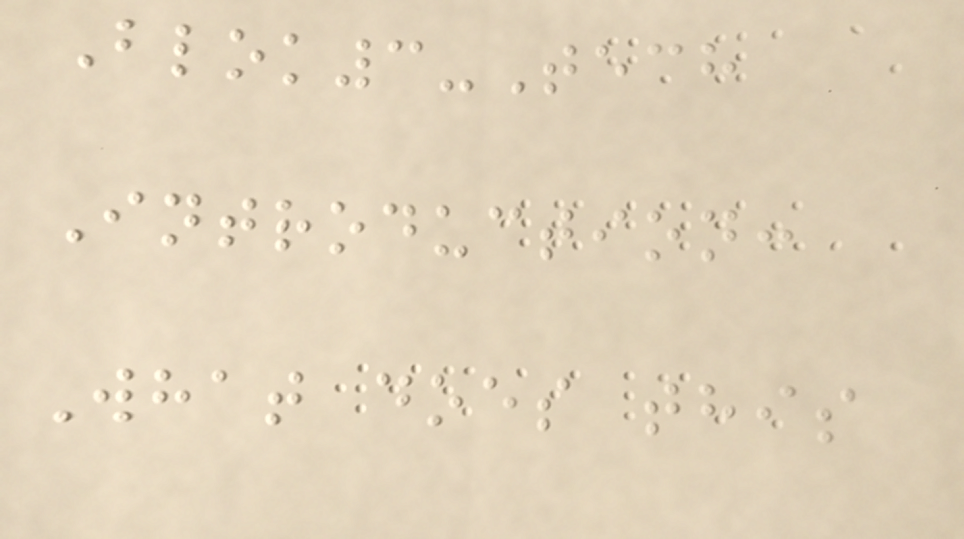Blok3-Tech
Introduction:
What does this
